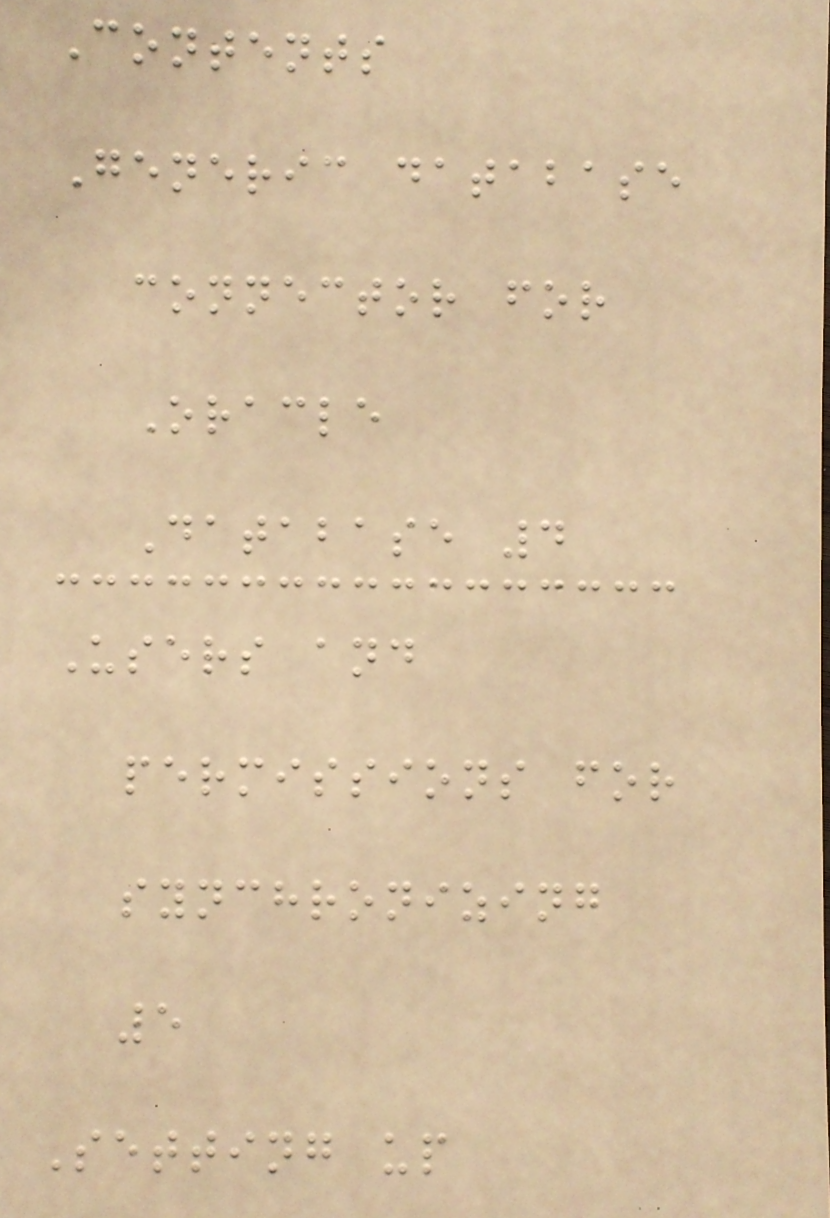Contents
Generic database
connector for
Oracle
Database 4
Users and
permissions for
synchronizing
5
Setting up
